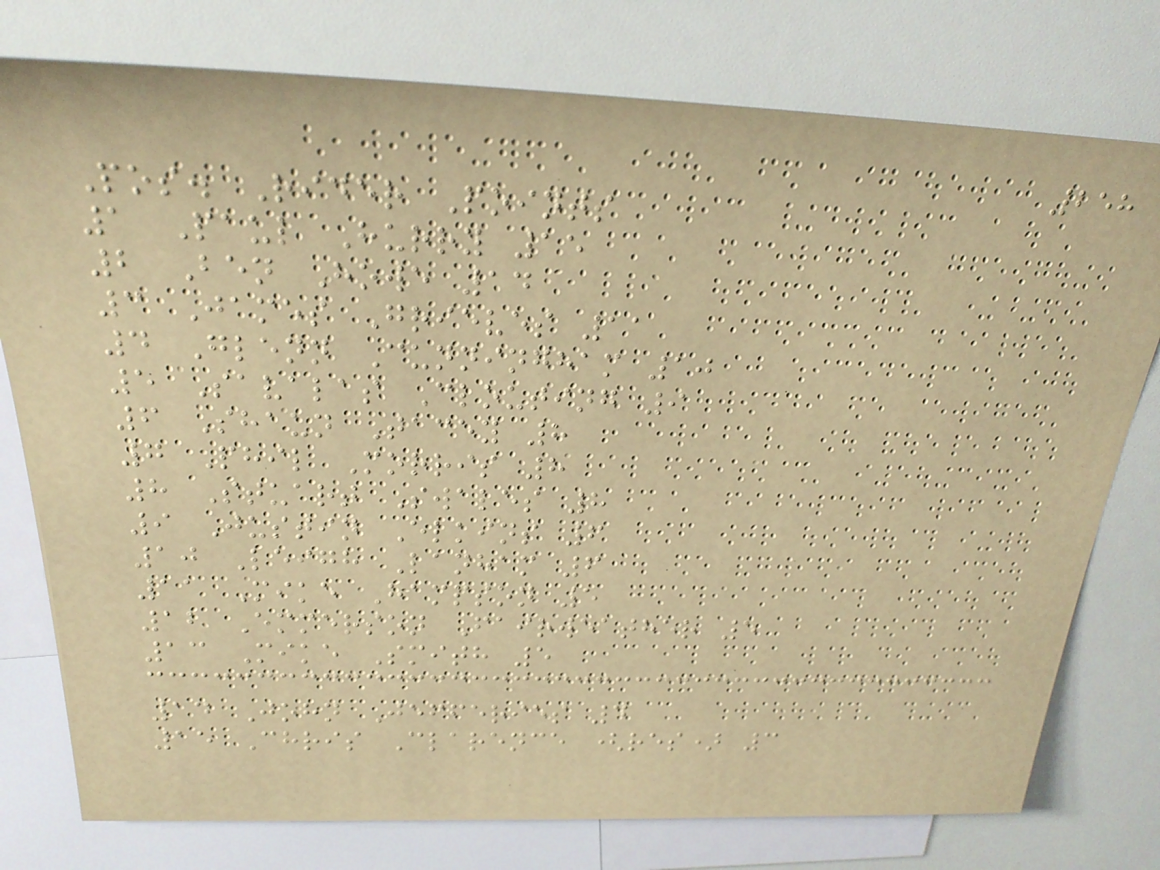258
Pos. Rider Points
1 Paul Hurry 15
2 Ben Howe 14
3 James Grieves 11
4 Glenn Cunningham 10
5 Savalas Clouting 9
6 Shaun Tacey 8
7 Phil Morris 8
8 Stuart Swales 8
9 Justin Elkins 6
10 Leigh Lanham 6
11 Mike Hampson 5
12 Emmerson Fairweather 5
13 Mike Smith 5
14 John Jefferies 4
15 Chris Clarence (res) 3
